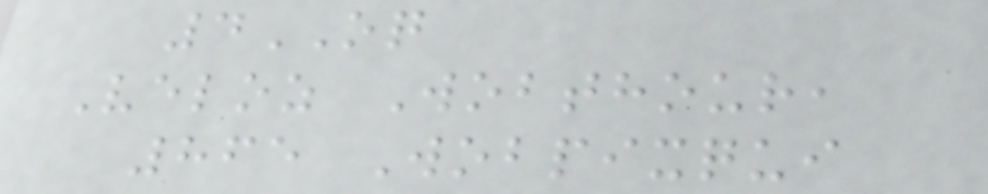4OQ
Veloz Wobthour,
865 Wobpixqui
